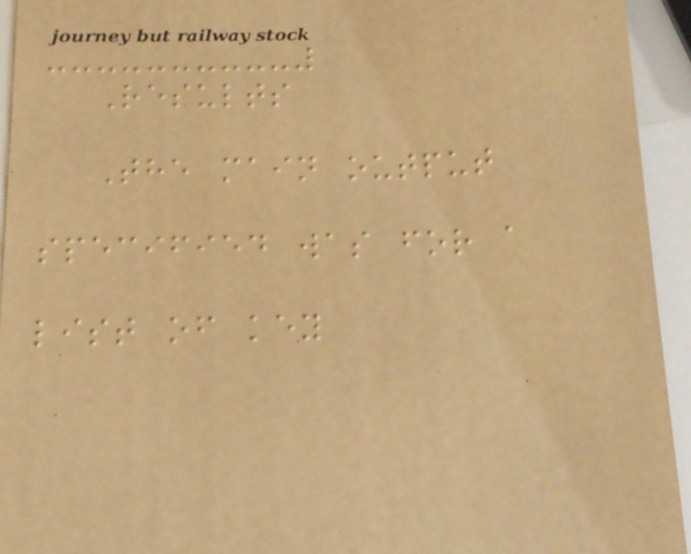Results
The main output
specified was for a
list of key
